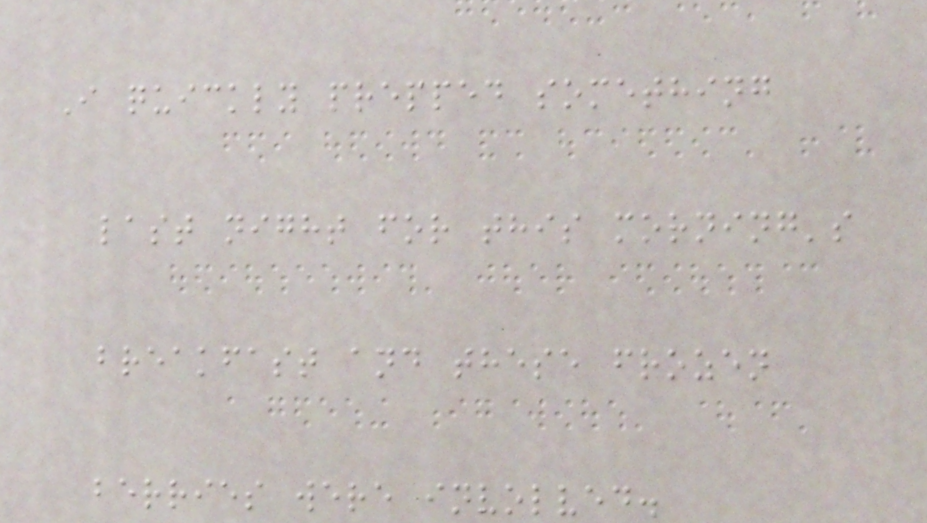I quickly prepped something
last night for this morning's
breakfast and these frozen
berries were involved.
